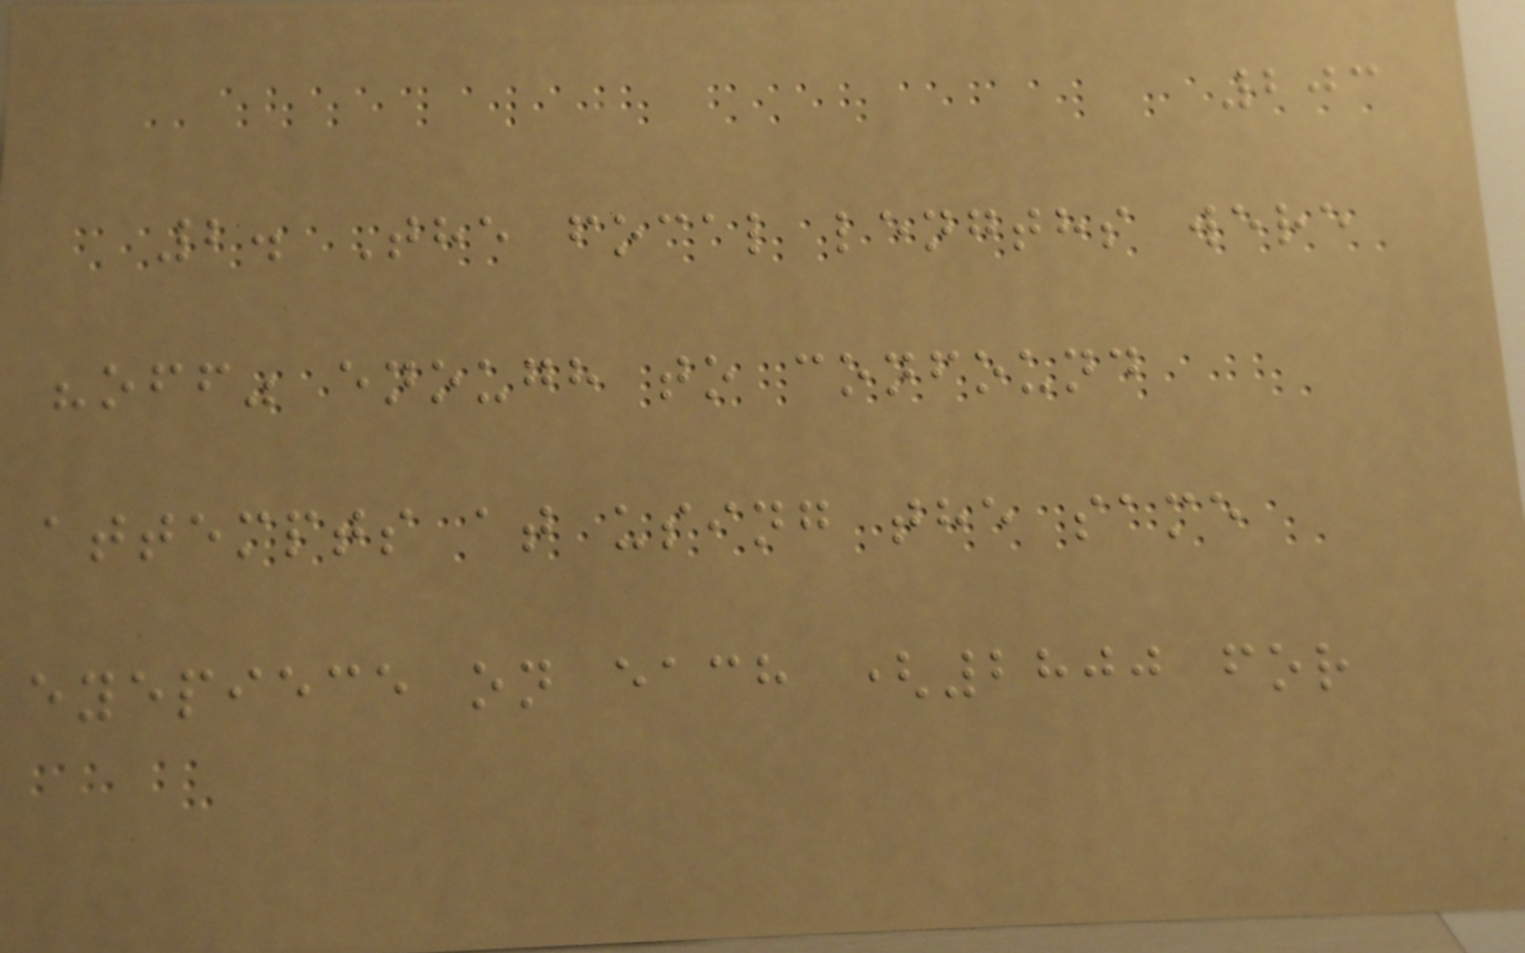203
2. The focal lengths were
"off" enough to confound
attempts at using the same
eyepiece on each (2800 for
